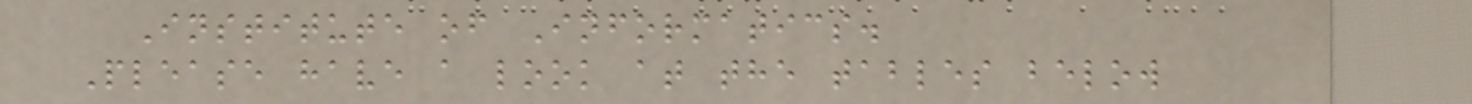Institute of Informatics.
Please have a look at the tables below
